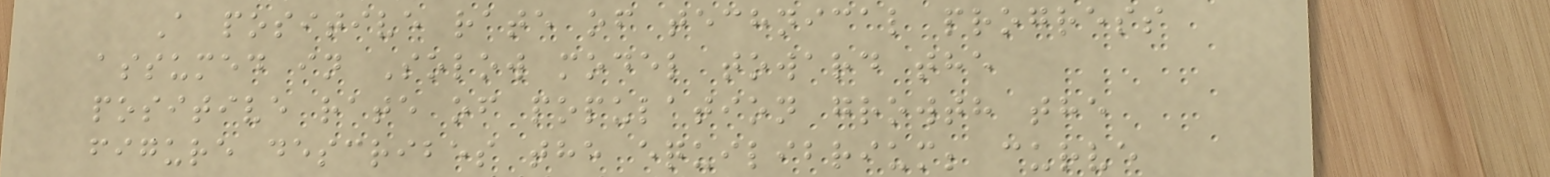A positive rate of technical progress
assumed in Solow model toward the
positive rate of population growth the
figure describes the equilibrium; curve
